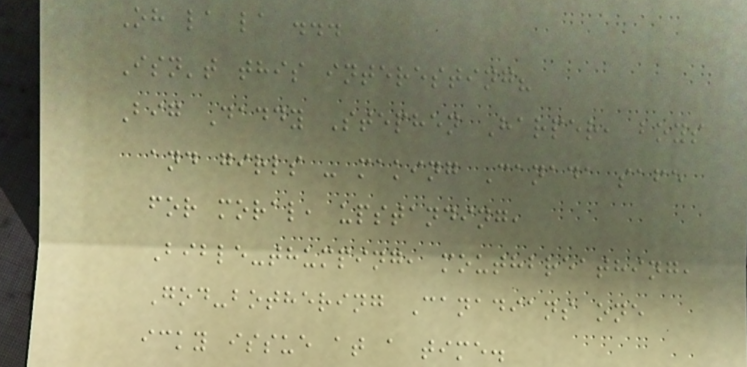Oh la la ...
Isn't this interesting?
Big Daddy Stephen Harper, boys
and girls - making Canada safe
for moral, upstanding,
Bible-thumping, mouthbreathing,
God-bothering Canadians one
icky issue at a time.
